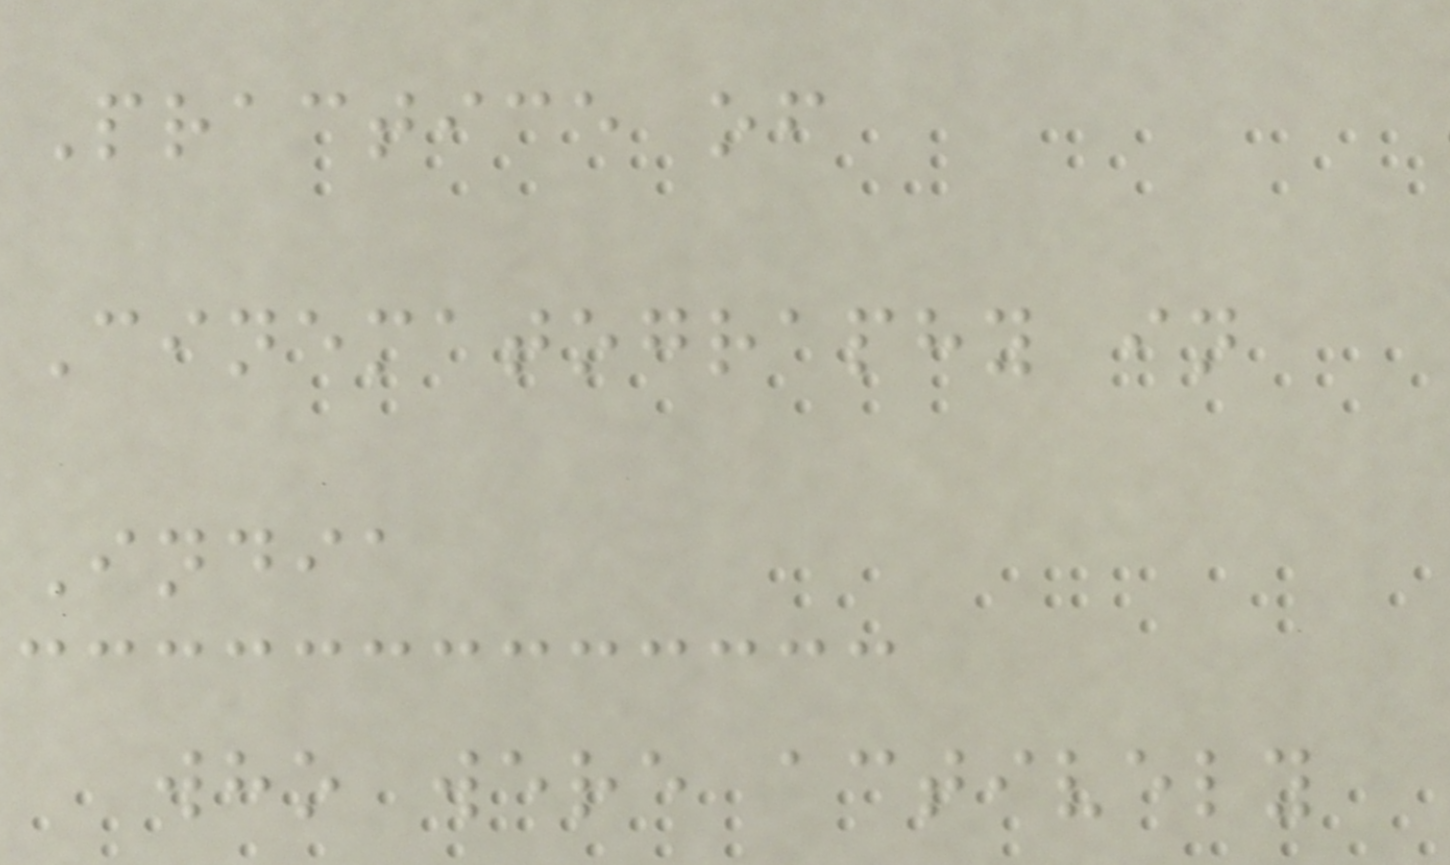Practice of
Cinematography in
India
who were actively
